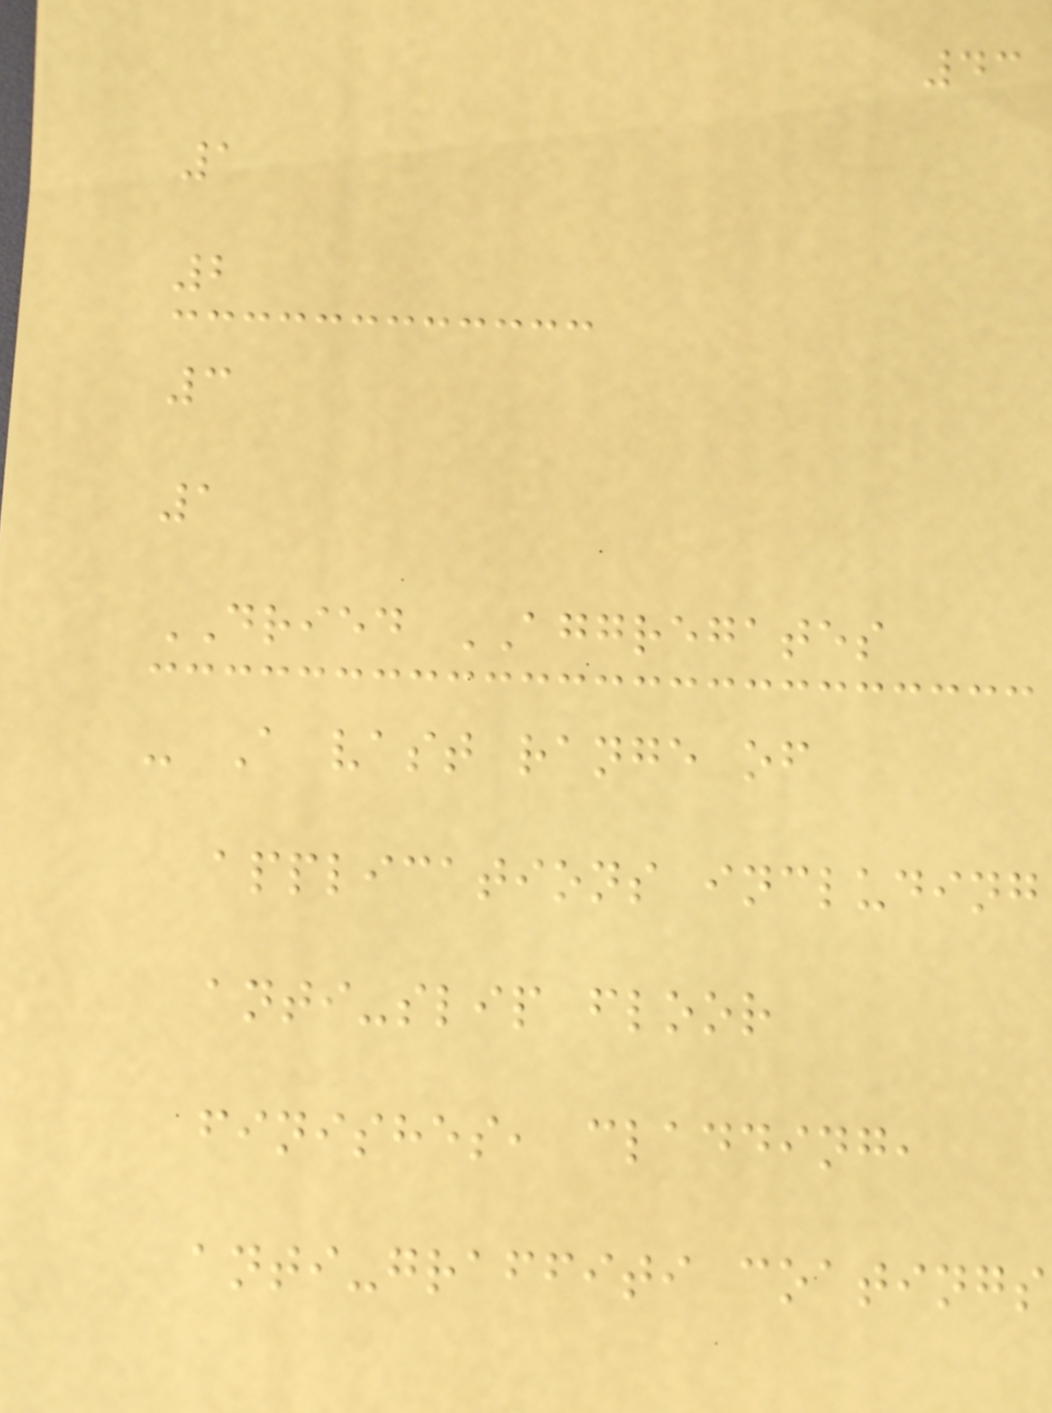43
1
2
3
1
DRIED AGGREGATES
- A vast range of
applications including
anti-slip floor
finishes, cladding,
anti-graffiti coatings
